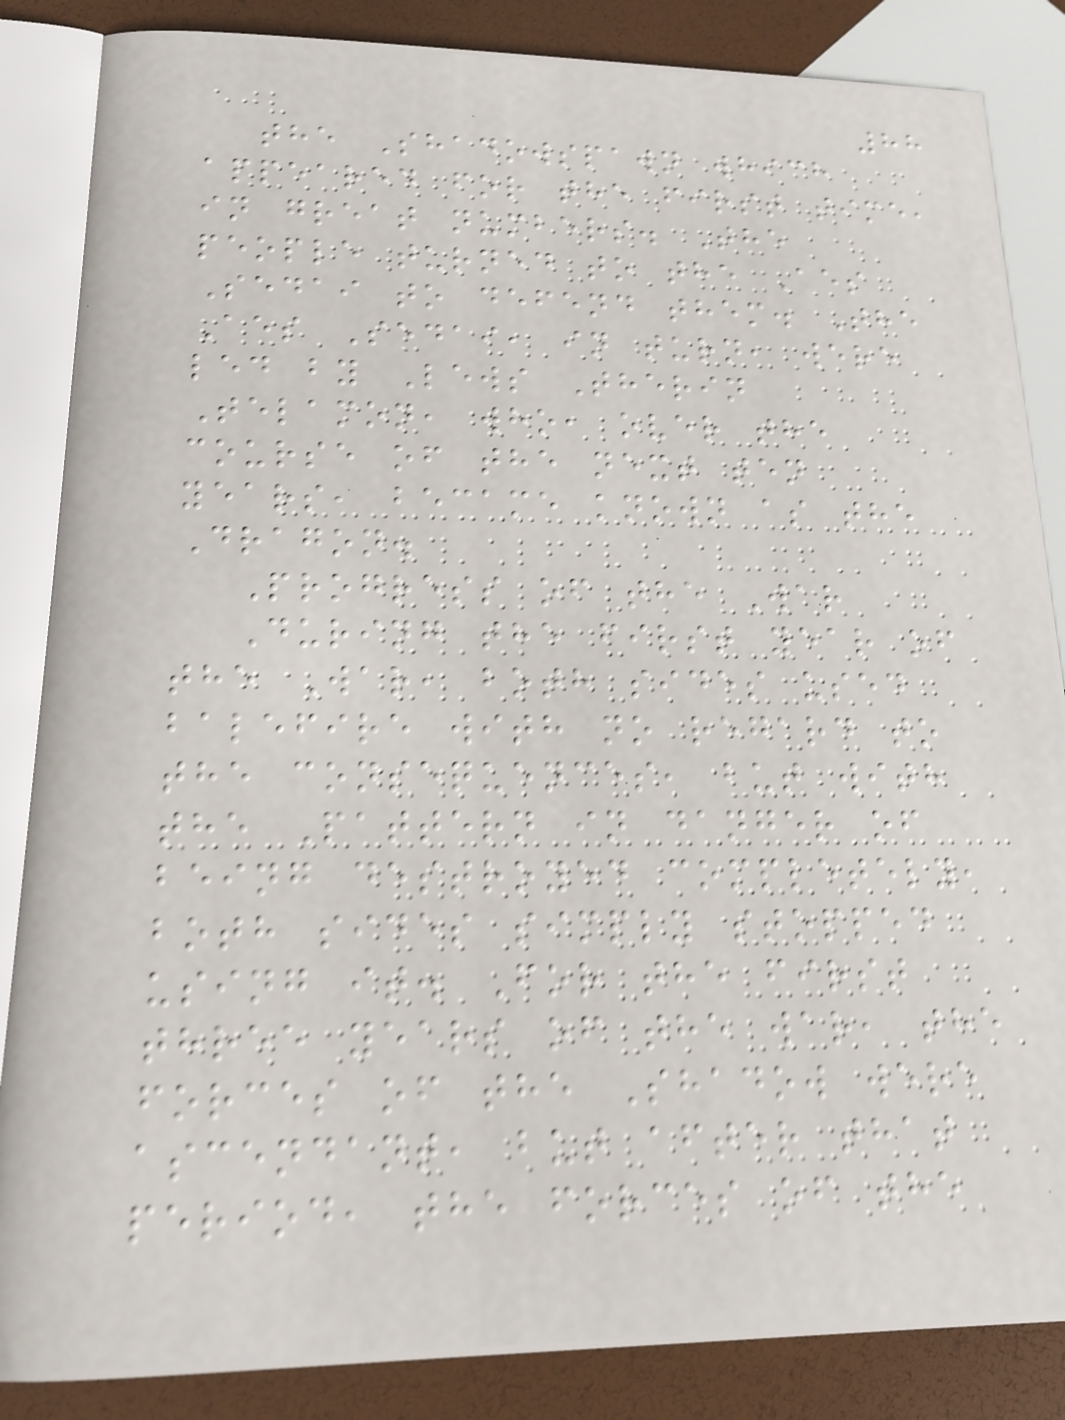88
the Shadowspawn which
appeared for the first time,
in great numbers. The
people turned to the Aes
Sedai to defend them. The
Aes Sedai, in turn, were
led by Lews Therin
Telamon, who, over the
course of the next ten
years, became known as the
Dragon.
Progress of the War
During the first year of
the War, both sides used
balefire with no regard to
the consequences, but with
the Pattern in danger of
being destroyed completely,
both sides simply stopped
using it. For the first
three years of the war, the
forces of the Shadow were
ascendant, but after that
period, the forces of the
